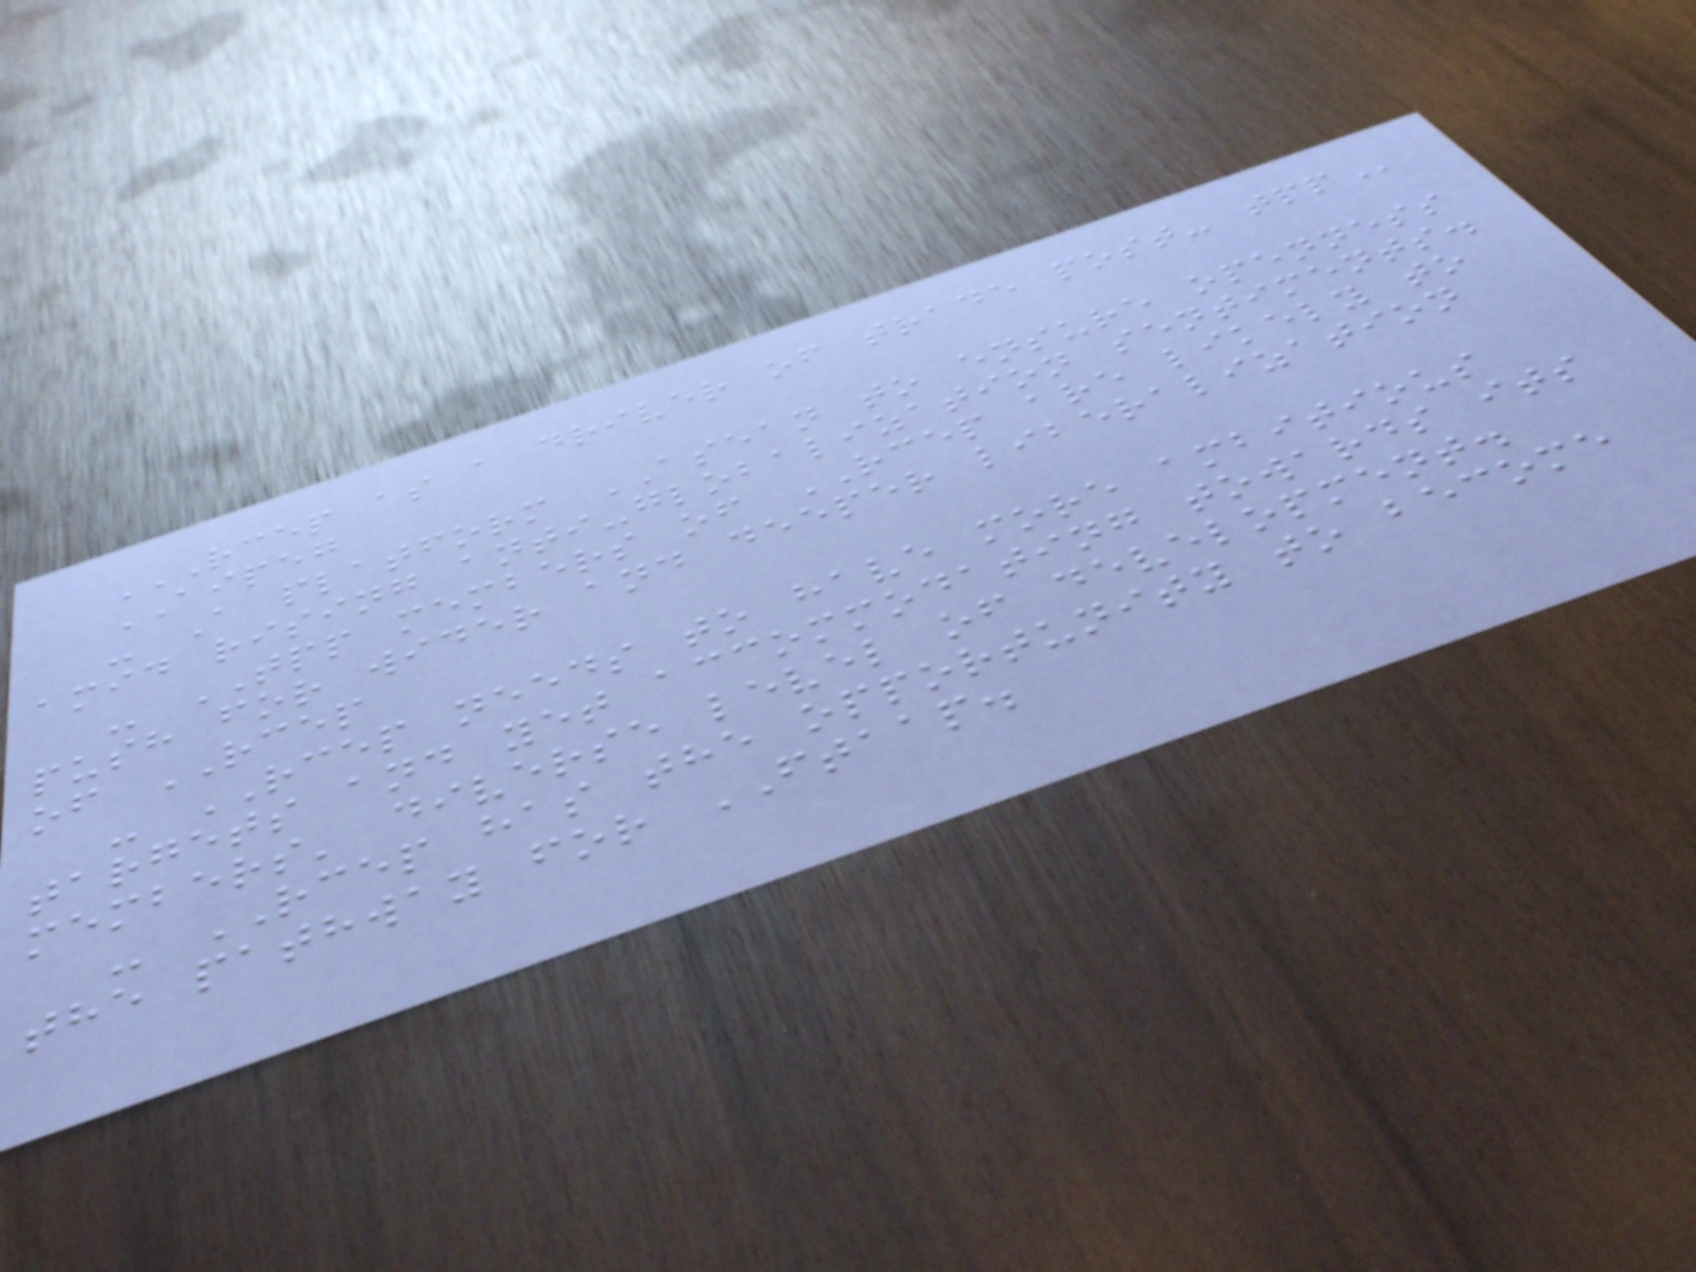RCEP AS A DRIVER OF TRADE POST- TPP
AIPEG
- A platform ASEAN to ensure openness
amid rising anti-globalization sentiments.
- TPP members of RCEP are likely to
push for wider and deeper liberalization
of RCEP
- RCEP needs to have more ambitious
targets and yet accommodating towards its
members' diverse level of development.
- RCEP has the opportunity to become
the pathway for FTAAP.
